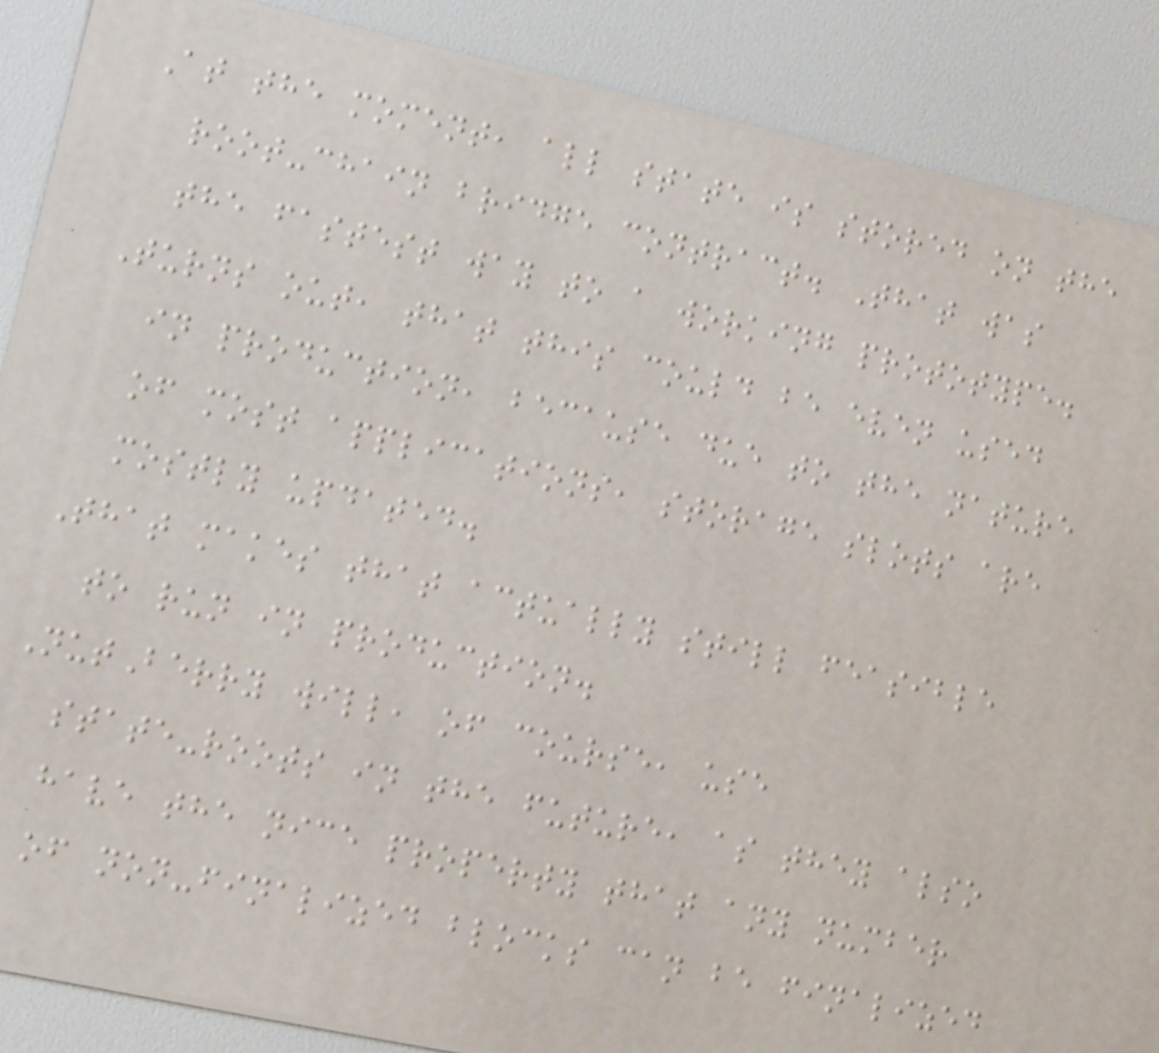At the moment, all state is stored on the
root-chain bridge contract. That was
the fastest way to a working prototype.
Turns out, that this could be even used
in production, because due to the nature
of most applications, storage slots are
mostly updated.
That makes that actually still feasible
to run in production.
NutBerry will, of course, use
state-roots in the future, as they also
have the nice property that any number
of non-finalized blocks can be finalized
